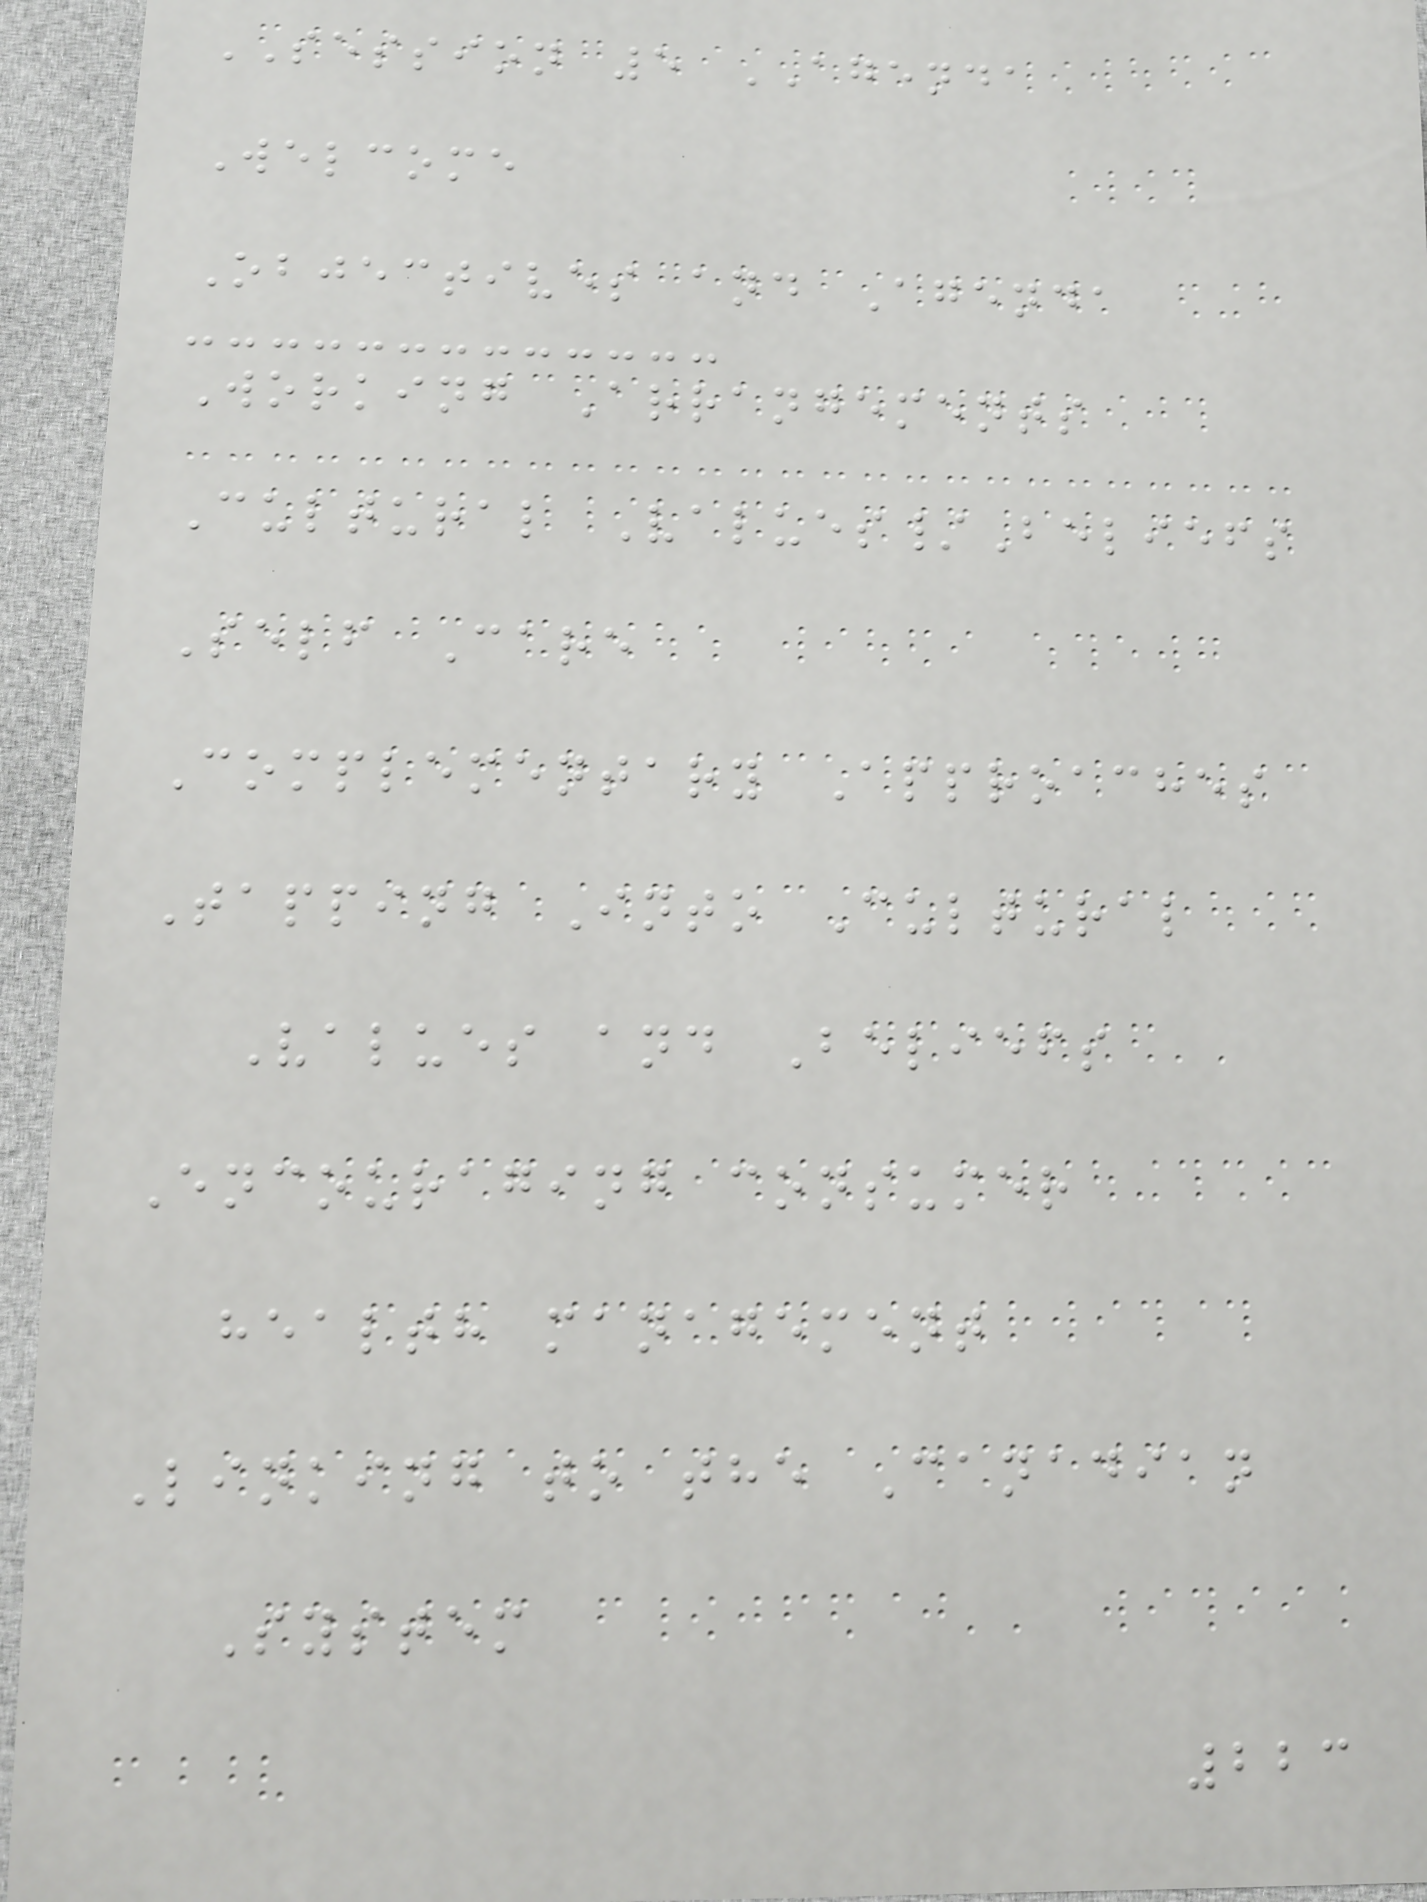SESSION 5 AGENDA
Welcome
Objectives and Agenda
Working Arrangements
Cultural Values/Beliefs
Self Care
Complementary Approaches
Tapping Into Cultural
Values and Beliefs
Encouraging consumer
health management
Linking to the Canadian
System
223
